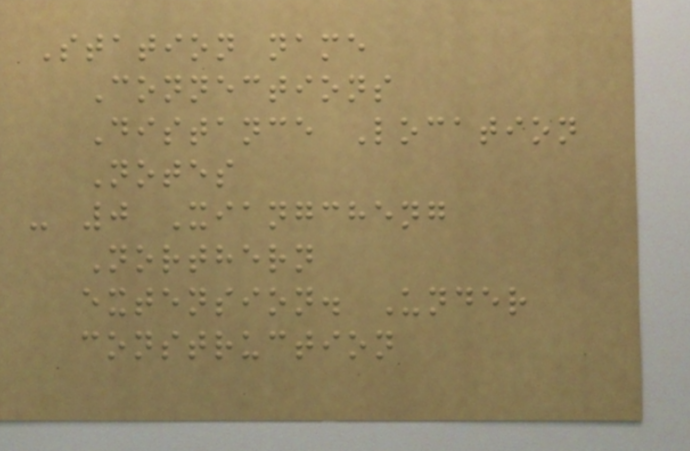Station name
Connections
Distance Location
Notes
- 0 Xiangcheng
Northern
extension. Under
construction
